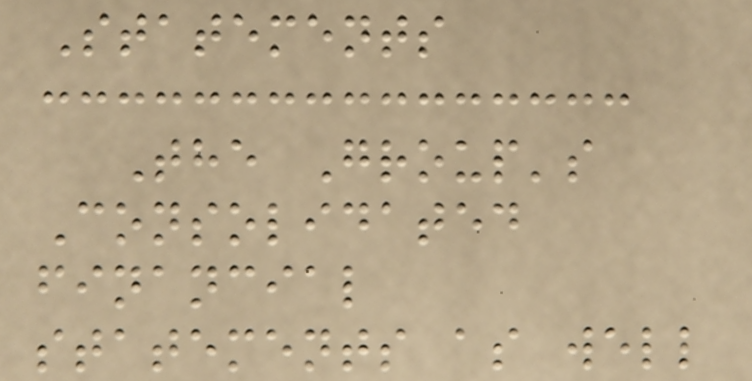Statements
The Group's
Consolidated
financial
statements as well
